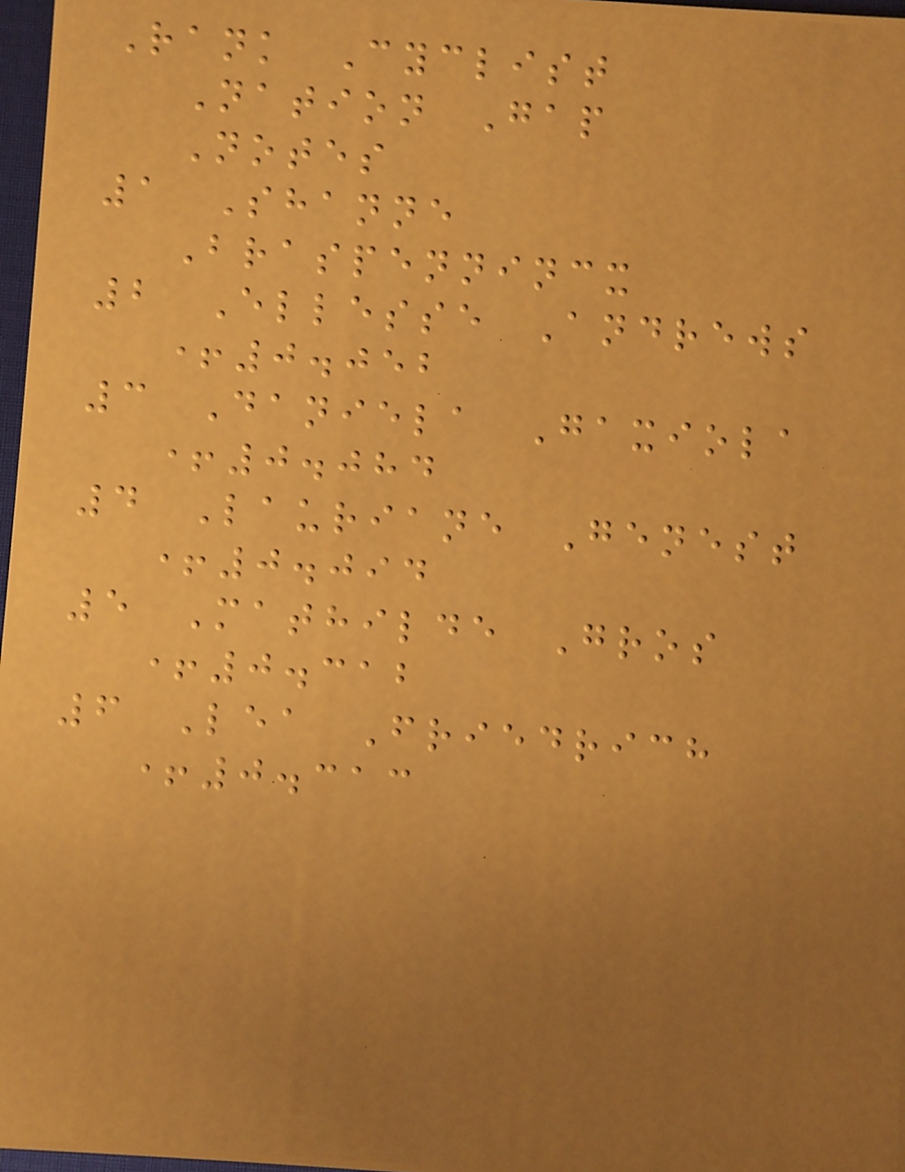Rank Cyclist
Nation Gap
Notes
1 Shanne
Braspennincx
2 Ellesse Andrews
+0.052
3 Daniela Gaxiola
+0.084
4 Lauriane Genest
+0.094
5 Mathilde Gros
+0.312
6 Lea Friedrich
+0.313
